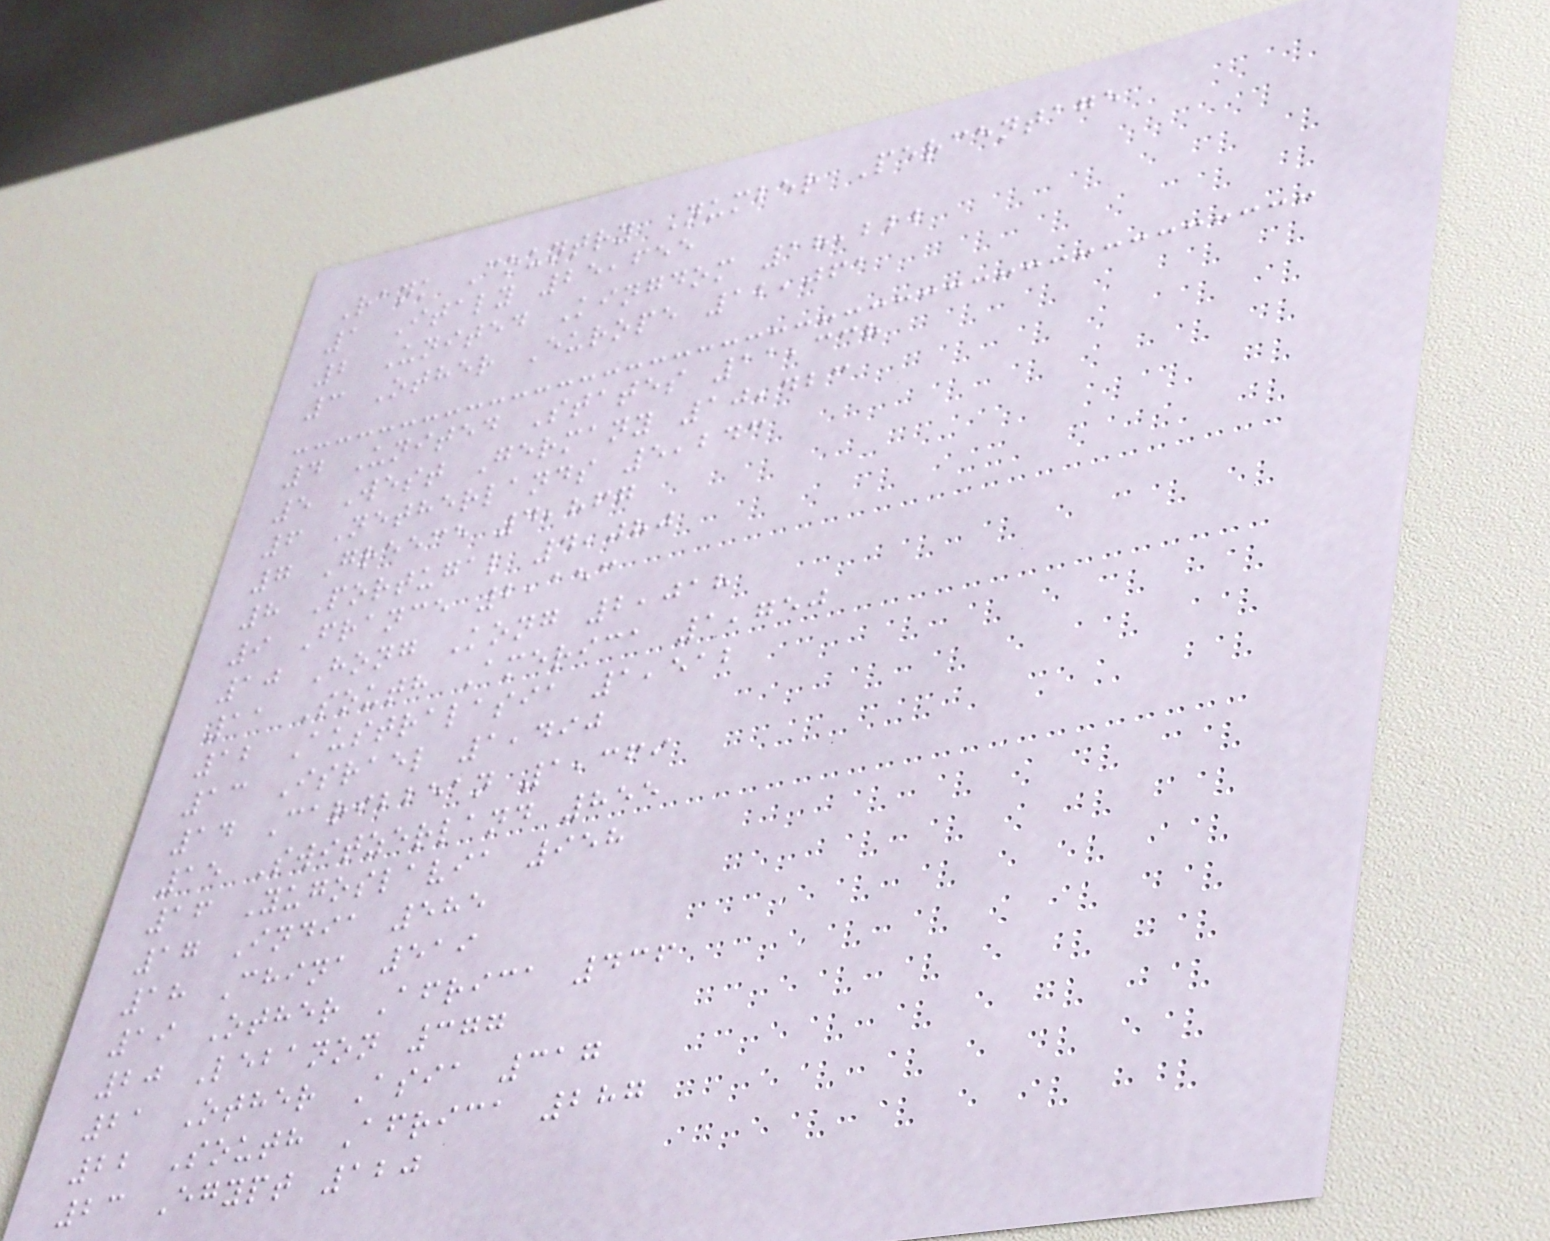Rank Country Number Percentage
1 Italy 25,655
2 United Kingdom 18,222
3 Other Europe 12,061
4 United States 11,338
5 West Germany 10,423
6 Netherlands 5,243
7 Greece 4,867
8 Portugal 4,080
9 France 2,153
10 Hong Kong 2,018
11 South America 1,750
12 Australasia 1,512
13 Israel 1,490
14 Caribbean 1,369
15 Switzerland 855
16 Yugoslavia 958
17 India 585
18 China 519
19 Other Africa 436
20 Lebanon 377
21 Other Asia 317
22 South Africa 287
23 Egypt 120
